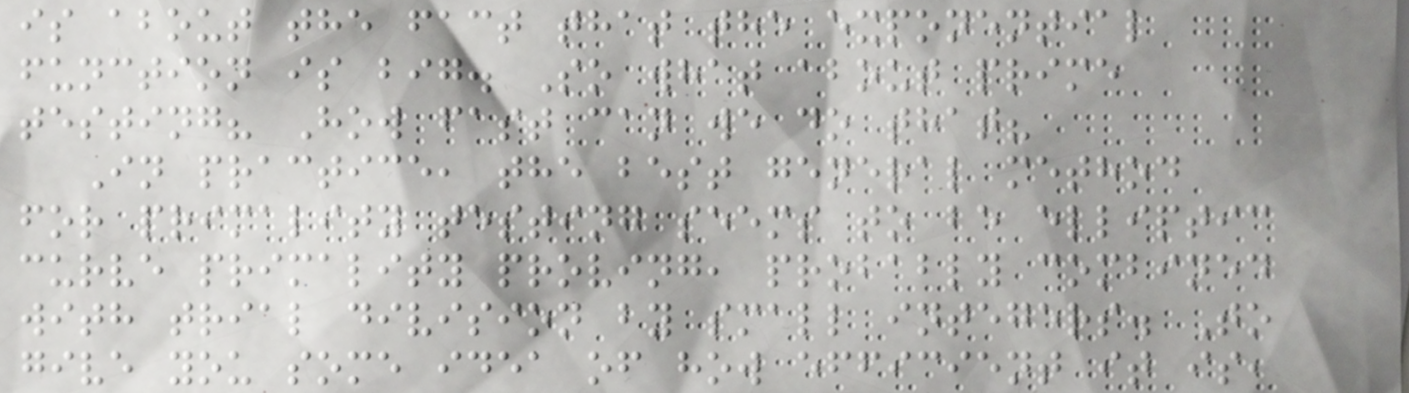is about the fact that the exponential
function is big. So what about prime
testing? How fast can we do that?
In practice, the best general method
for primality testing seems to be elliptic
curve primality proving, probably combined
with trial division by small integers. To
give you some idea of how efficient it is,
